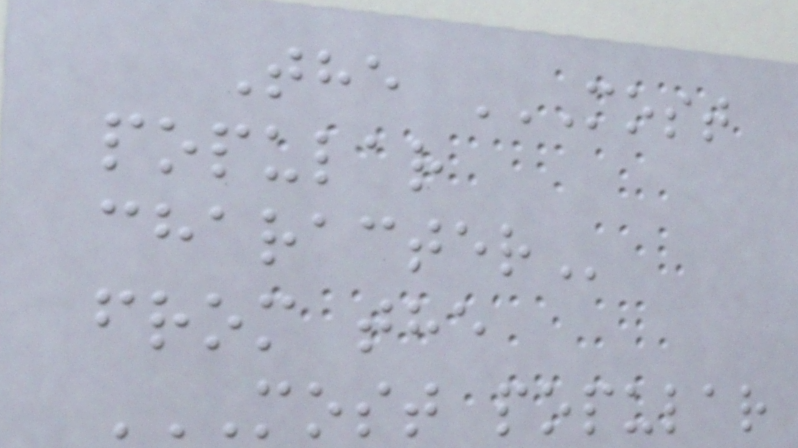The MOST
POPULAR
CHARACTER
from the
MOST POPULAR
